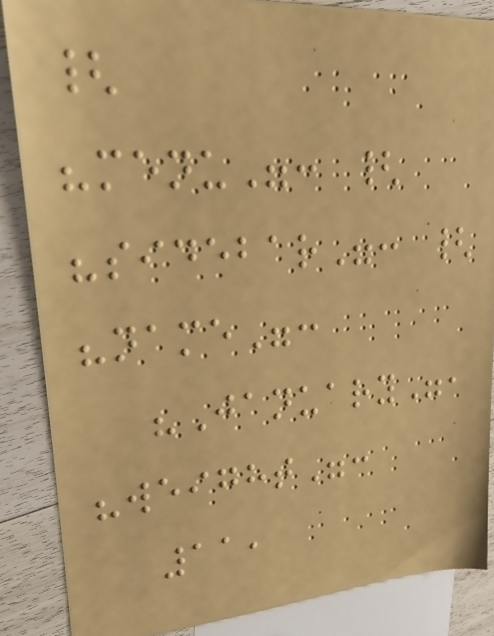{
"menu": {
"sidebar": {
"name":
"January",
"weight":
11,
